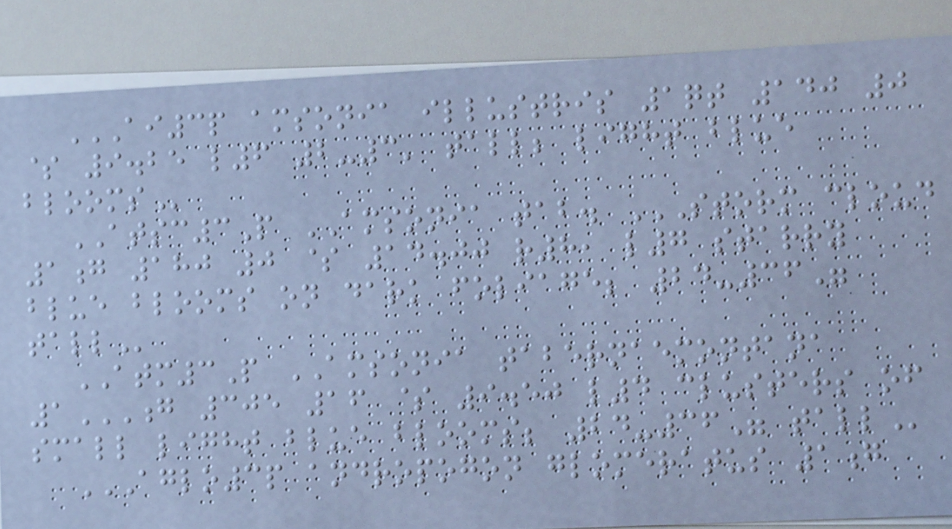AI3P AMSONIA ILLUSTRIS 1QT 140 0
$ 9.25 L6 2-3' TALL; LIGHT BLUE
BLOOMS
ATSC3P AMSONIA tab. STORM CLOUD
1G 180 0 $ 14.00 R8, L7 STARRY
BLUE BLOOMS ON DARK FOLIAGE; 24-36"
TALL
ATM3P AMSONIA tabernaemontana
1G 305 16 $ 9.50 L4 CLUSTERS OF
SMALL LIGHT BLUE BLOOMS; 24-36" TALL
AGLO3P ANDROPOGON GLOMERATUS 1G
